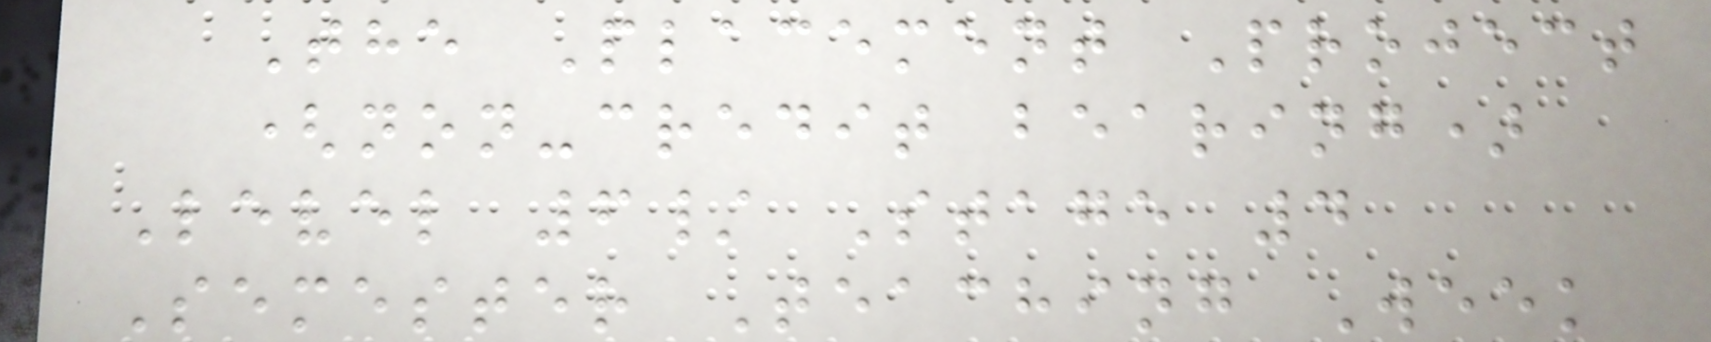The Placement Project
(non-credit bearing)
Level 6/ Stage 4
Semester Teaching Week
